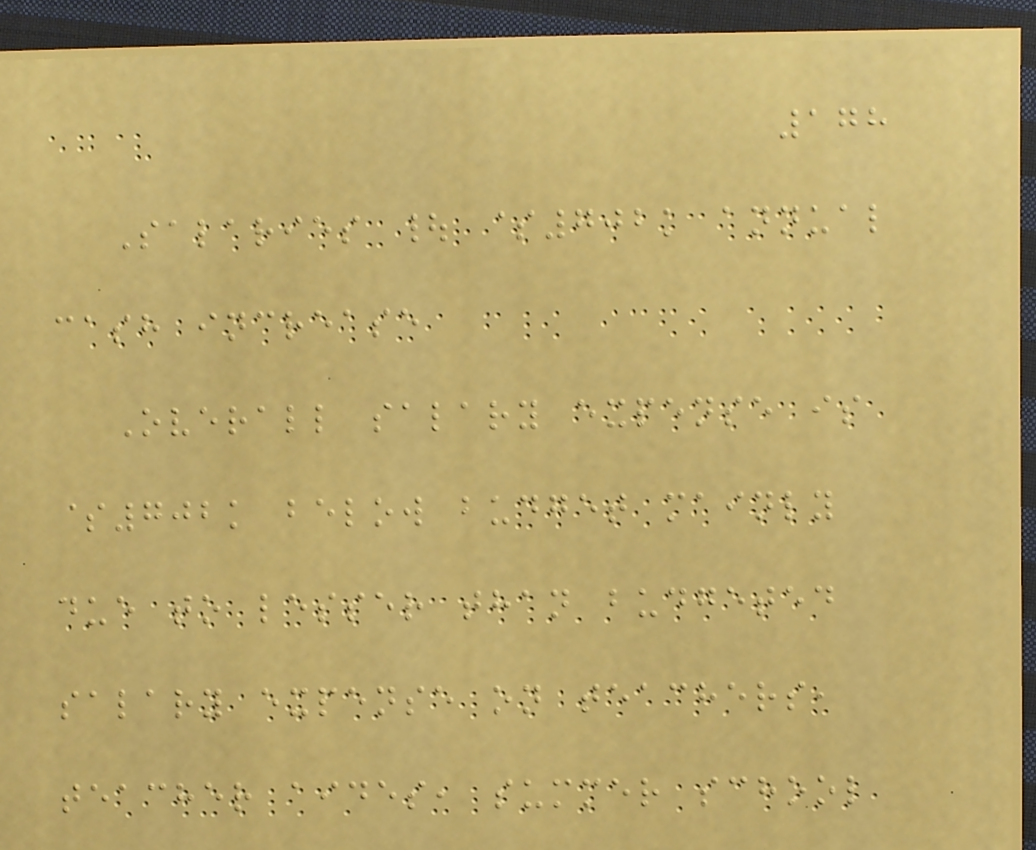178
Salaries | $702k annual
cash increase
Overall salary expense is
$702k below budget mainly
due to lesser than budgeted
salary expense on teachers,
teacher aides, summer school
